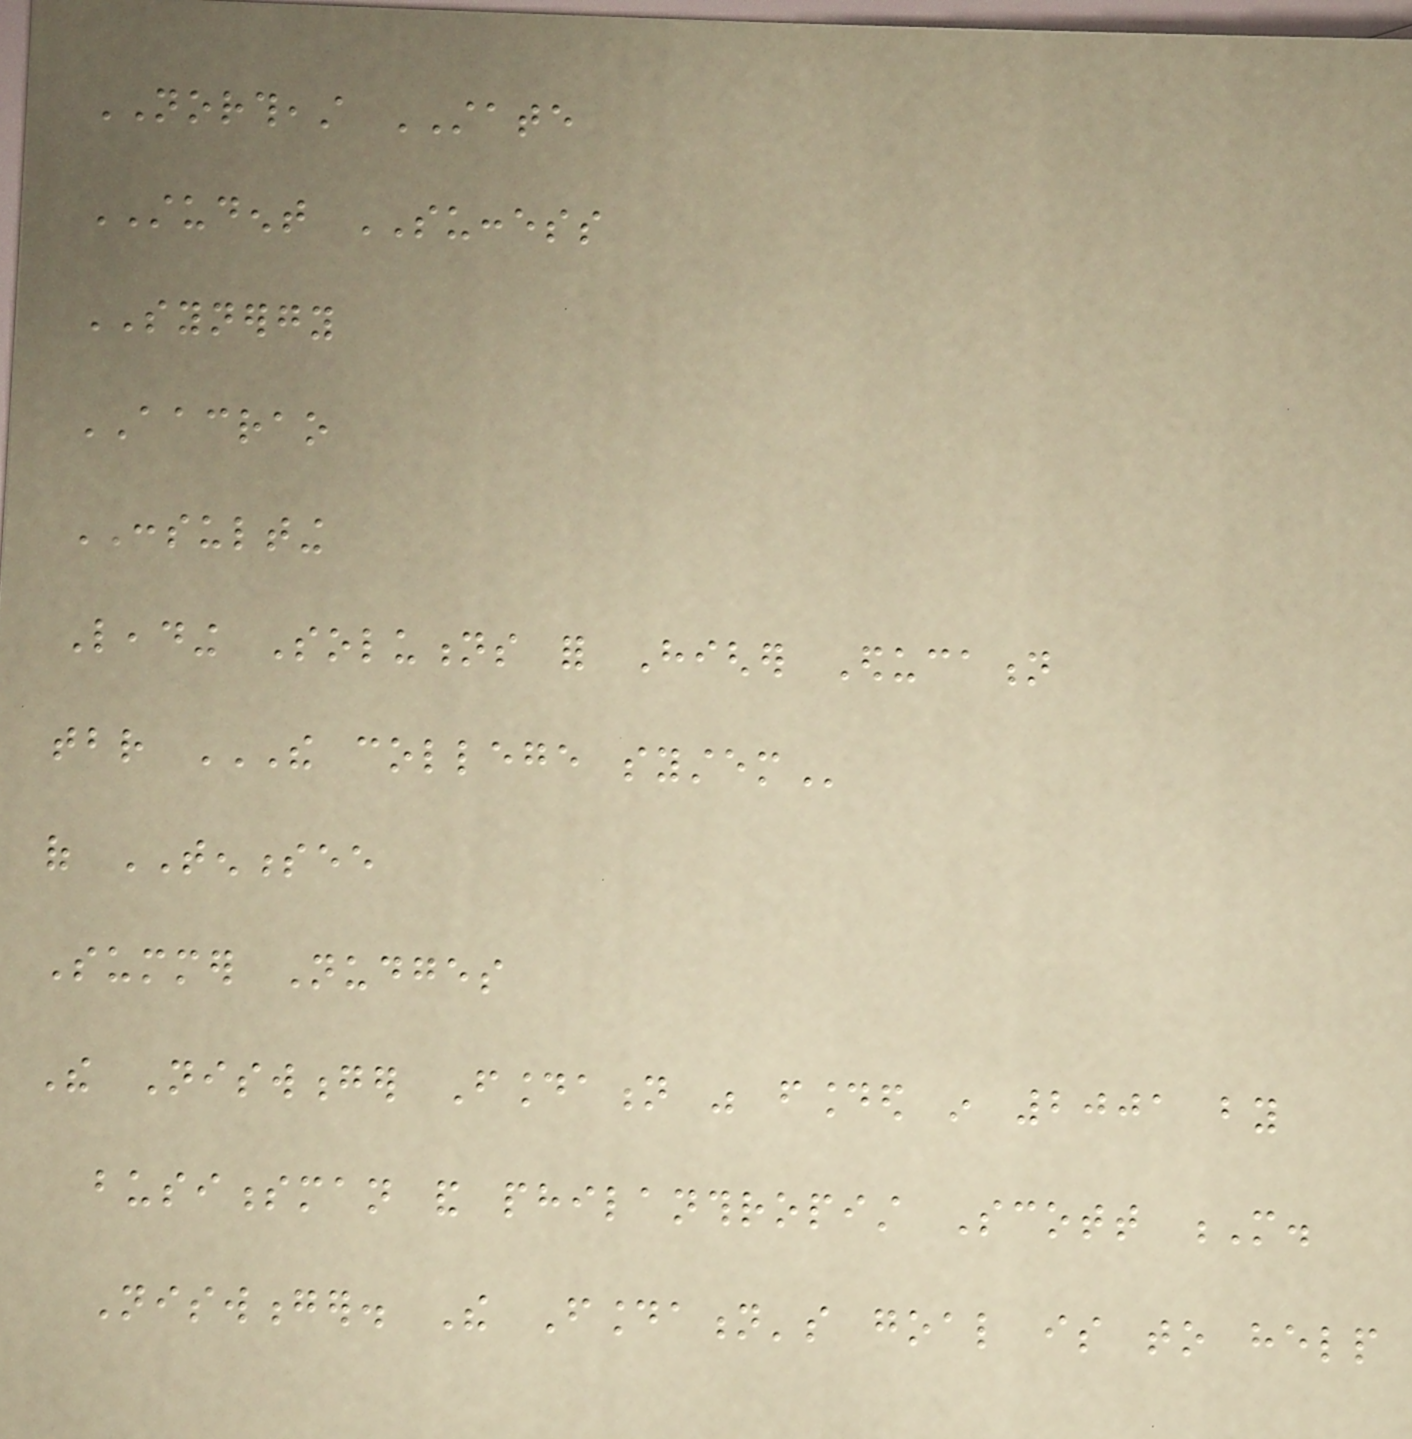NORTHEAST STATE
STUDENT SUCCESS
SYNERGY
AACRAO
CONSULTING
Leading Solutions for Higher Education
tbr THE COLLEGE SYSTEM
of TENNESSEE
Summer Nudges
The Niswonger Foundation was founded in 2001 by
businessman and philanthropist Scott M.
Niswonger. The Foundation's goal is to help
